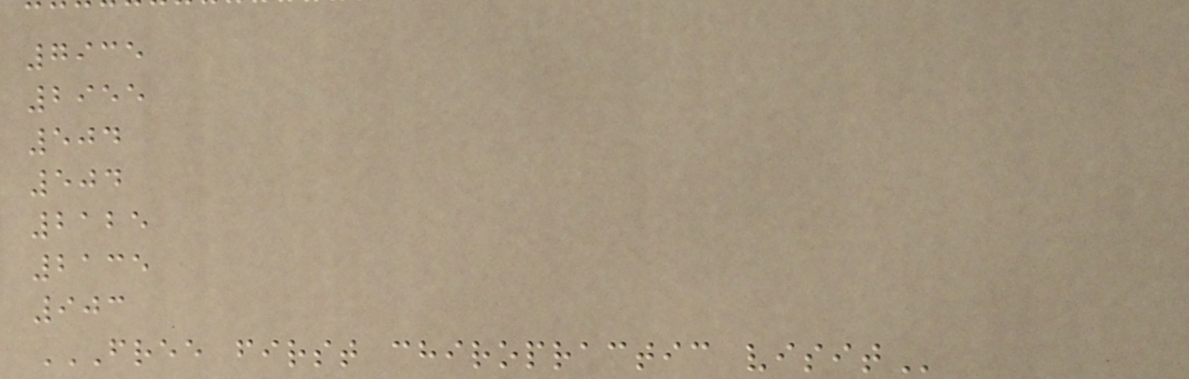7935
2955
504
504
2125
2135
903
FREE FIRST CHIROPRACTIC VISIT
